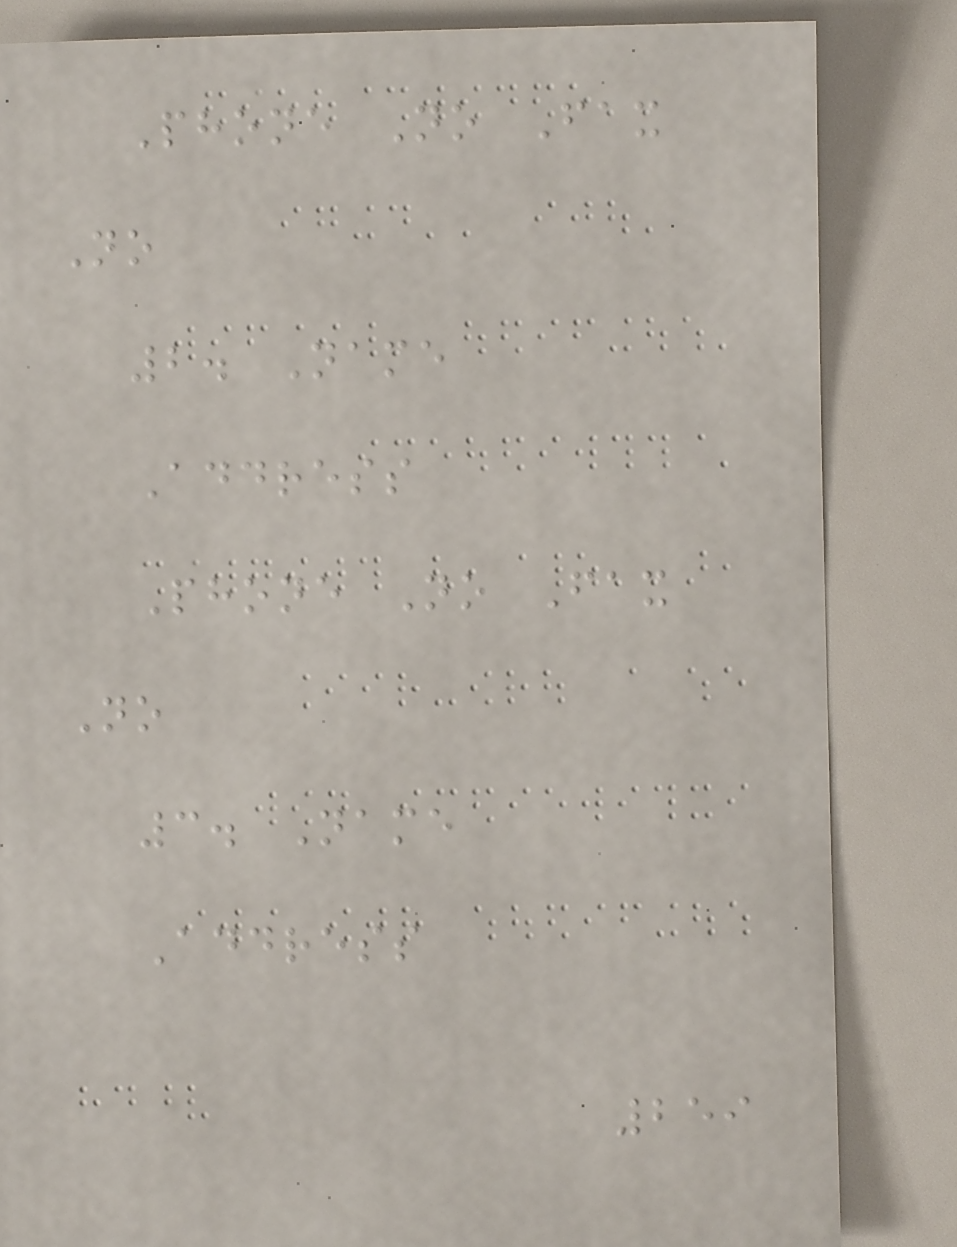Phone No Fax
No
2. Name
Address
Phone No Fax
No
3. Name
Address
259
